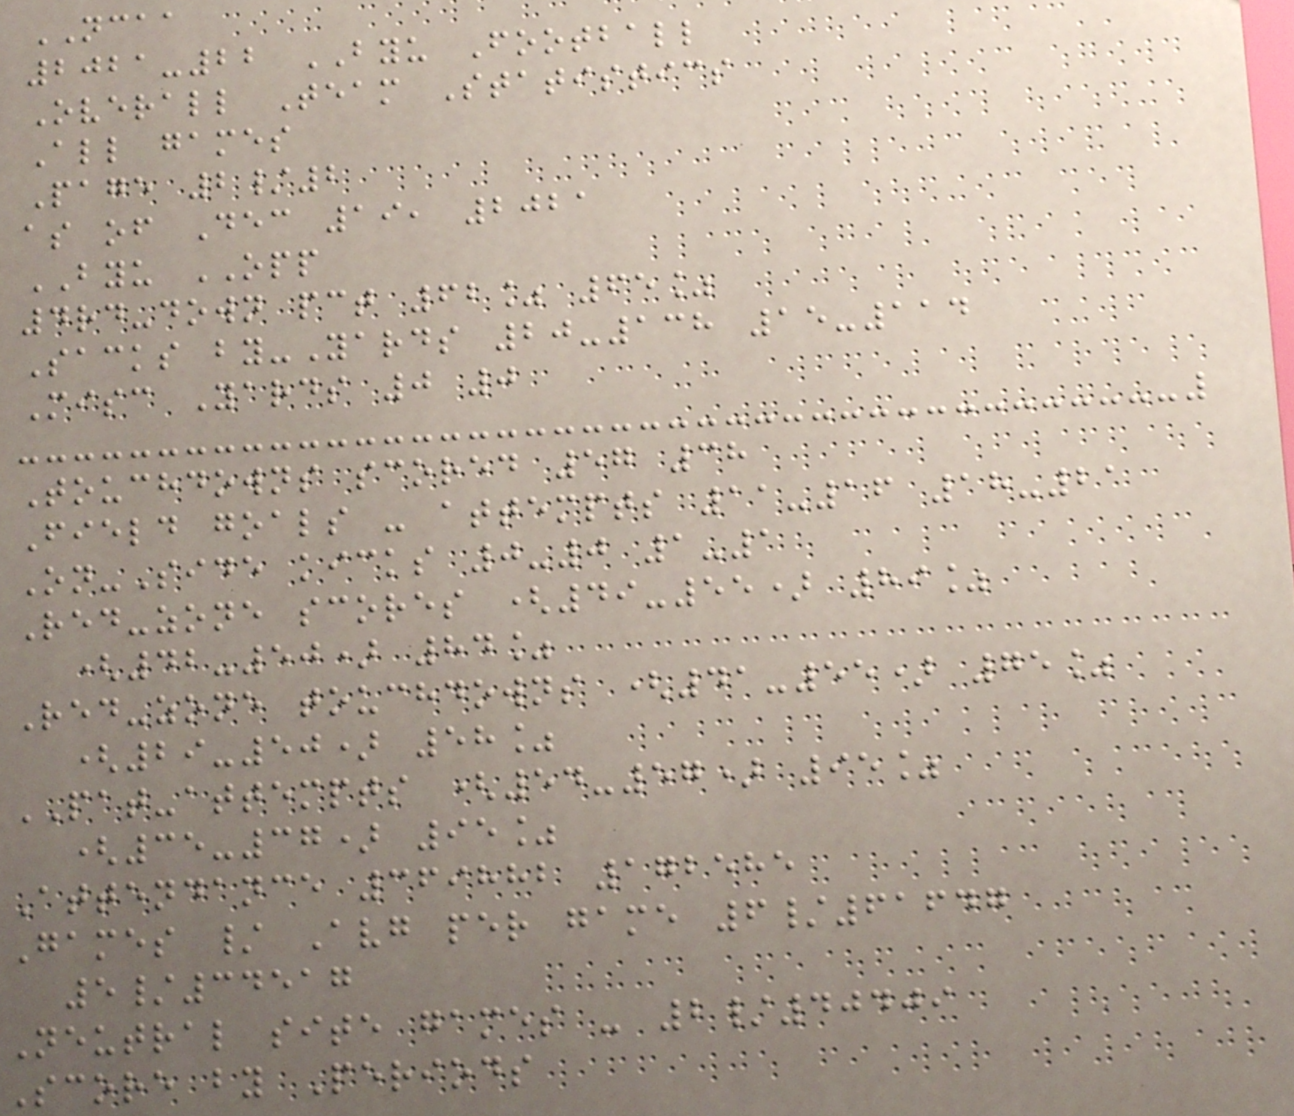NCAA
2021-22 BYU Football
Overall Team Statistics
All games
Page 2/2
as of Dec 19, 2021
BYU OPP
4rd-down pct 62% 65%
Sacks by-Yards 20-138 15-114
Misc Yards 0 0
Touchdowns scored 57 38
Field goals - attempts 11-16 18-21
On-Side kicks 0-0 1-1
Red-zone scores (49-55) 89%
(42-50) 84%
Red-zone touchdowns (41-55) 75%
(29-50) 58%
PAT-attempts (54-57) 95%
(35-37) 95%
Attendance 369882 172585
Games / Avg per game 6/61647
5/34517
Neutral site games - 2/40409
Score by Periods
